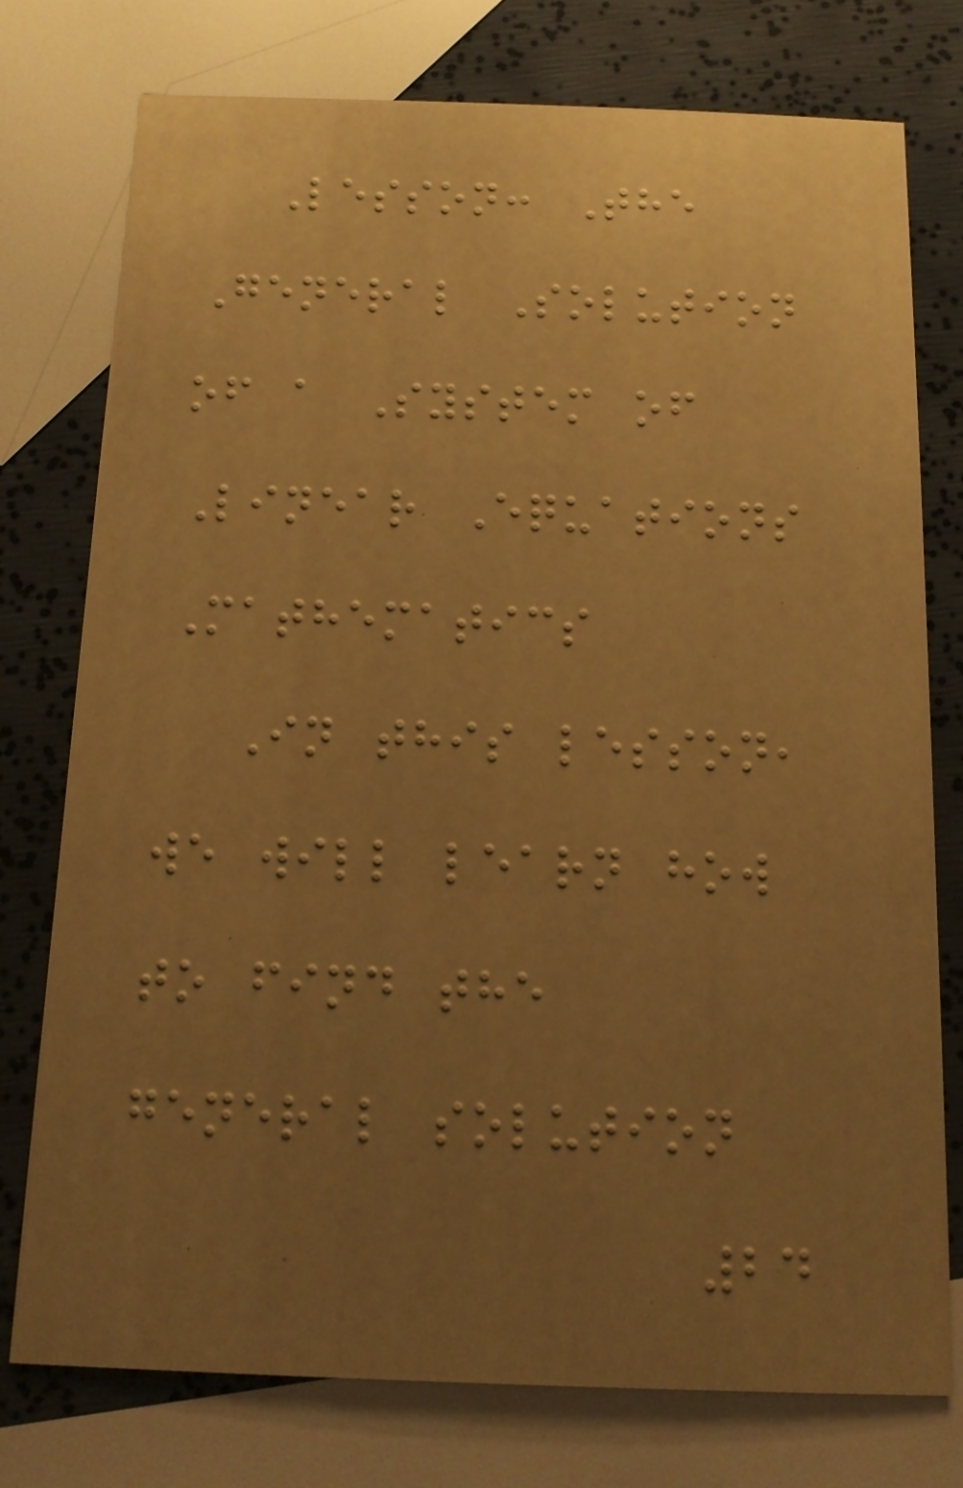Lesson: The
General Solution
of a System of
Linear Equations
Mathematics
In this lesson,
we will learn how
to find the
general solution
24
